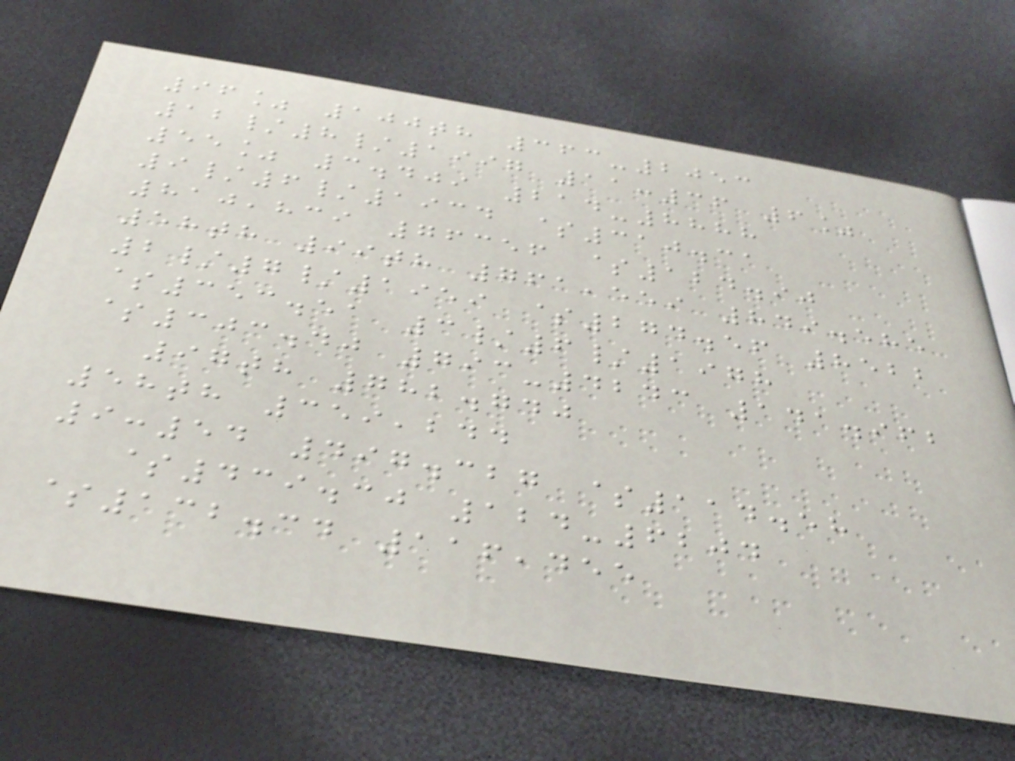96% 100th 363-2053
12/8/1997 11:36 6%
55% 3.409 214-8888
9/6/1934 $310.31
810,839 76356 $124.90
58th 99th 761,559 849.585
2/7/1959 $274.56 8522
$353.51 3/6/1978
$303.40 793-4243 141.962
97th 782.740
58th 359,244
9:54 497.327 $114.58
$439.30 124-6204
$132.34 116,455
